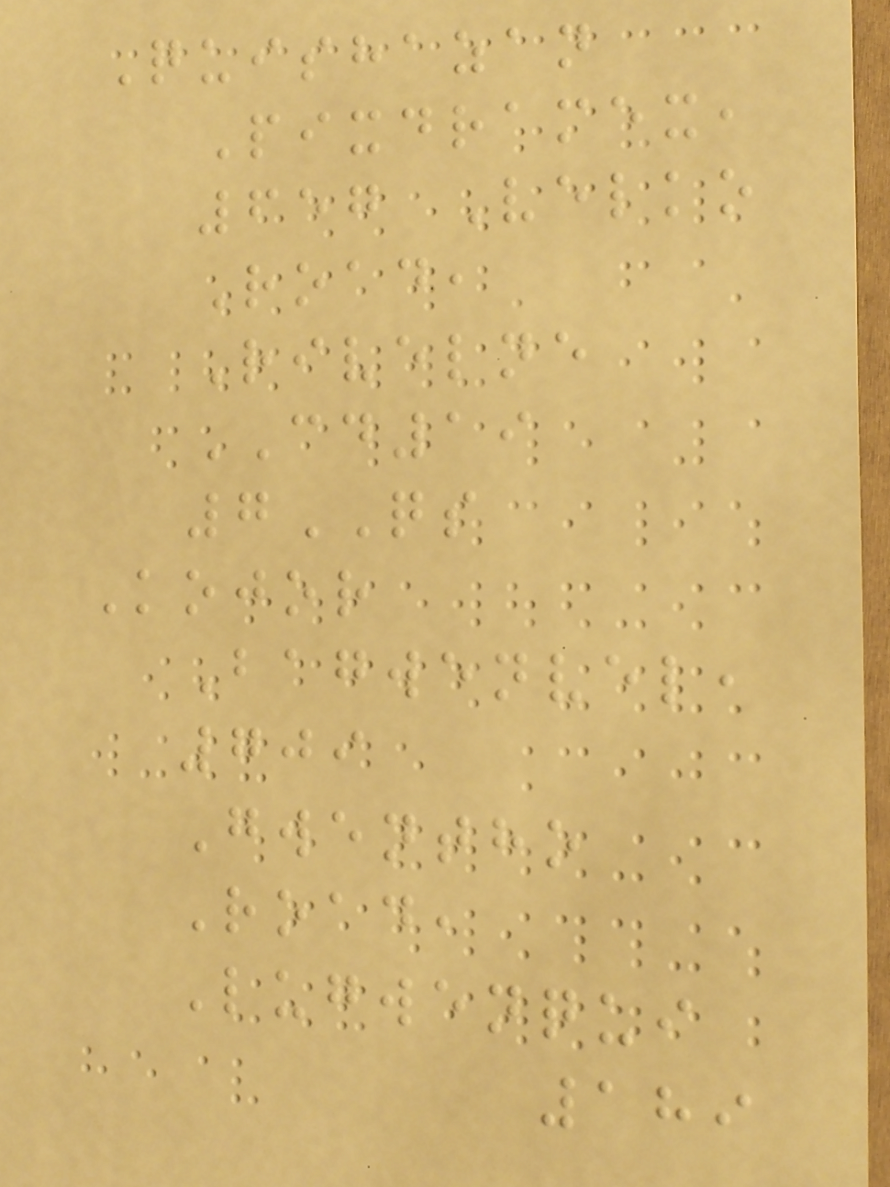Quishazan
Pixdramex,
657 Velko
Road,
Rivelne
CD19
7QS
Kojor
Bagwenvel,
709
Gwentho
Road,
Lugwenqui
189
